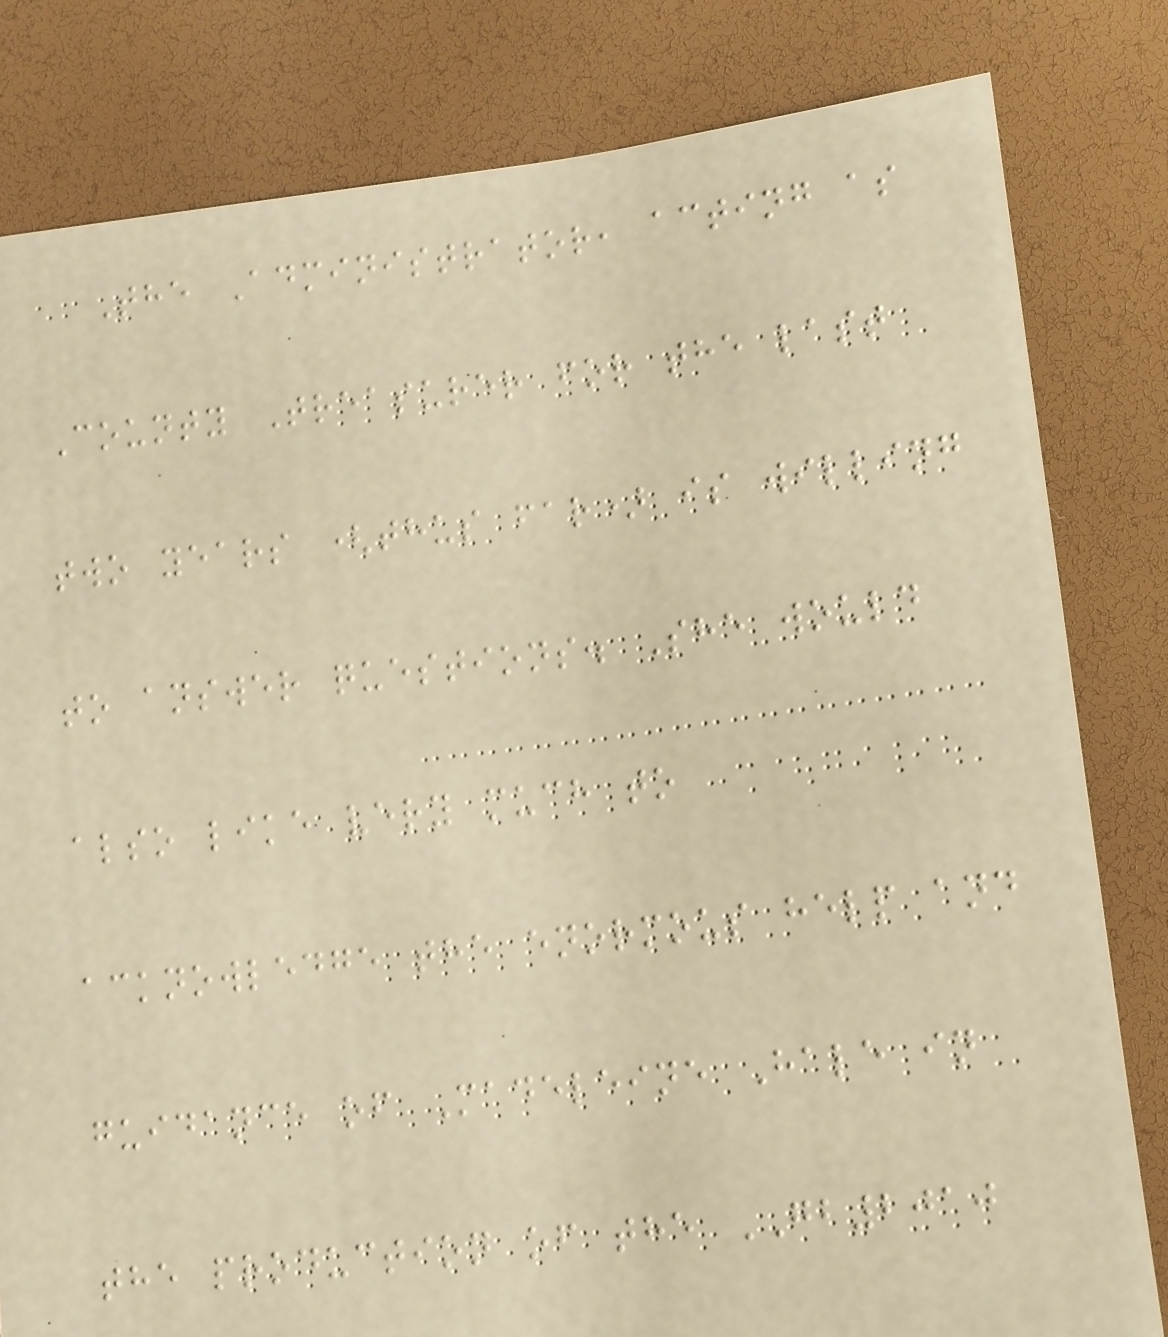The Administrator, acting as
County Treasurer for the last
two years (thus far) is willing
to answer questions. She would
also like very much to
acknowledge the enormous help and
guidance of Madeleine Hale in
the production of the GB2010
